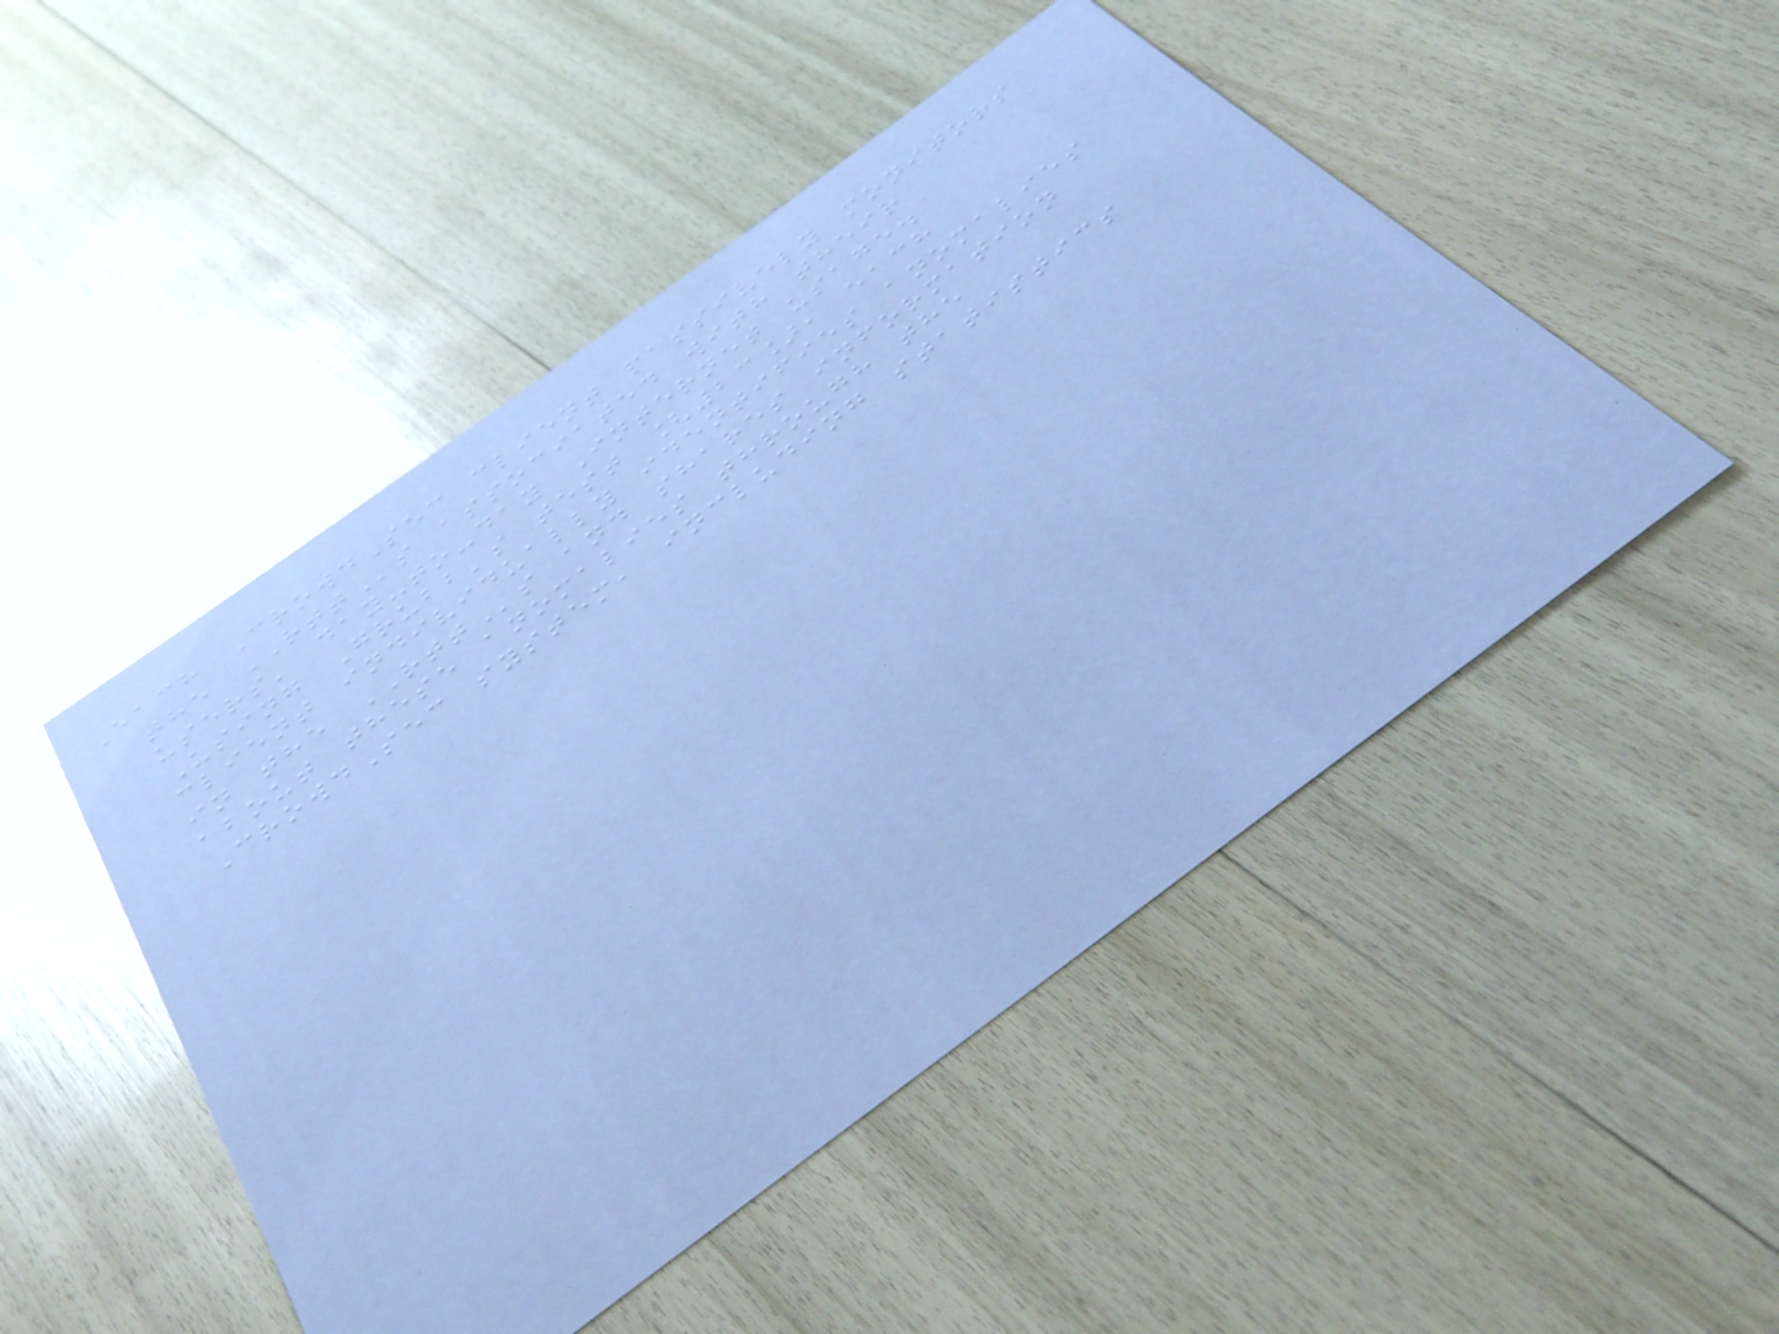Each CrowdSec client passively monitors
the RTTs associated with their
users' day-to-day Internet usage.
Using Grubb's test [23], each
client individually identifies anomalies
in the RTTs and shares information
about these anomalies through the
CrowdSec system, including statistics
